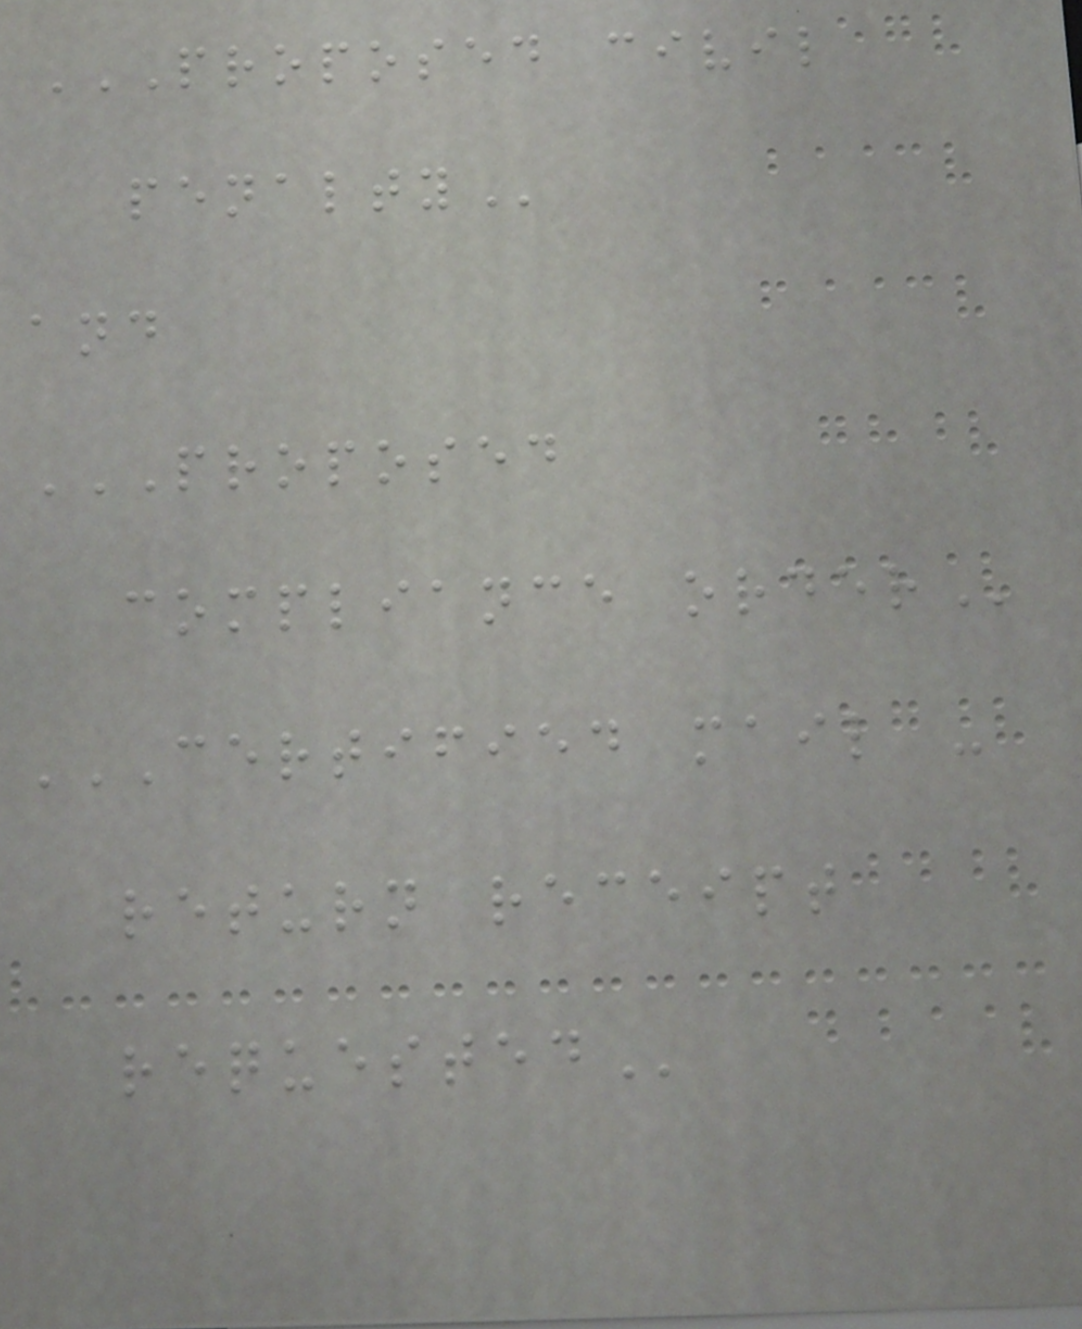PROPOSED CIVIL
PENALTY
and
PROPOSED
COMPLIANCE ORDER
CERTIFIED MAIL -
RETURN RECEIPT
REQUESTED
